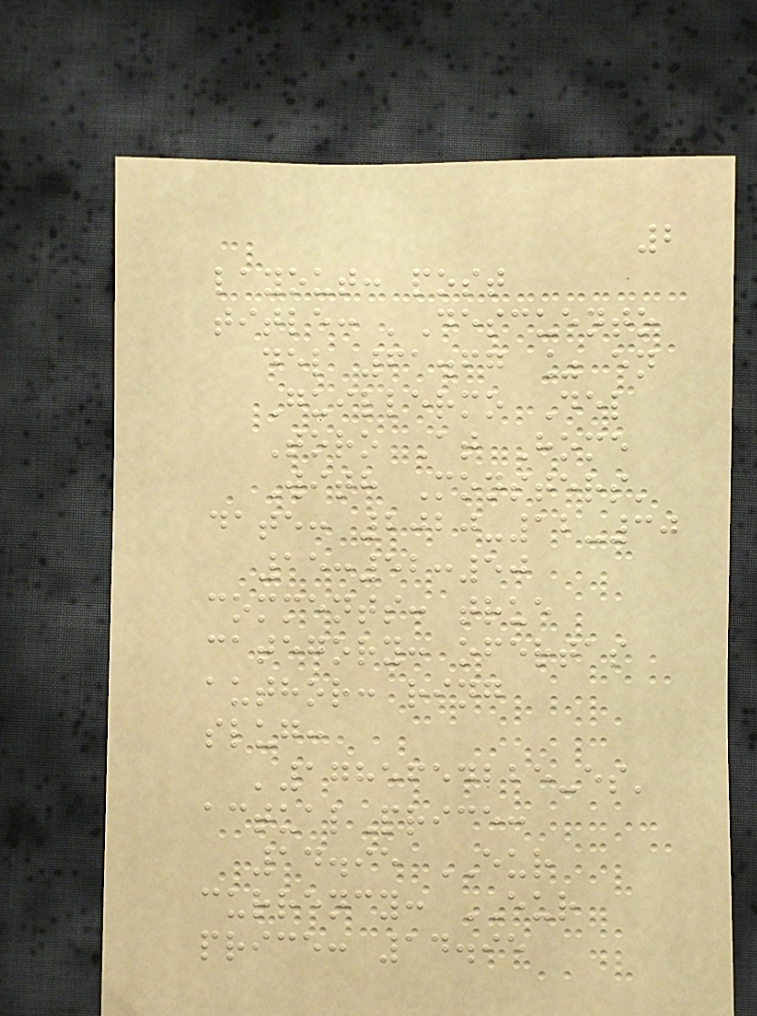2
layout: post
title: 'Descuento
del 61.67 % en
Guillermo Del
Toro At Home
With Monsters'
date: 2020-12-30
15:52:50
comments: true
category: ofertas
author: ring
slug:
'1785654225-es'
actualPrice:
14.95 EUR
currency: EUR
price: 14.95
